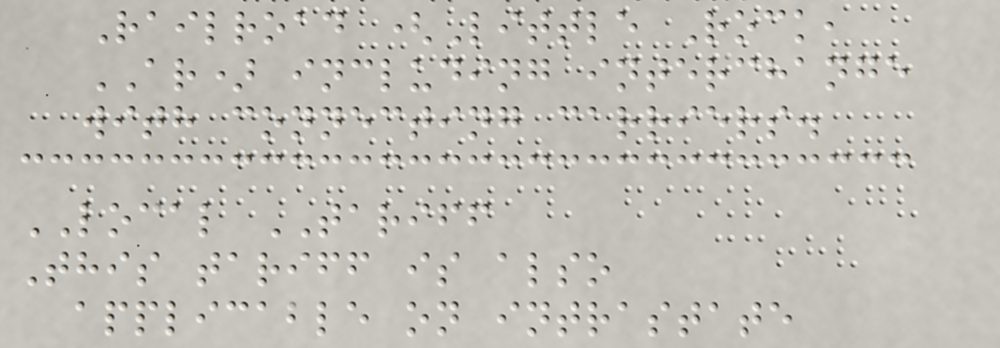Railroad (Little Rock,
AR) including interchange
with connecting carriers.
LOCAL TARIFF
This tariff is also
applicable on intrastate
